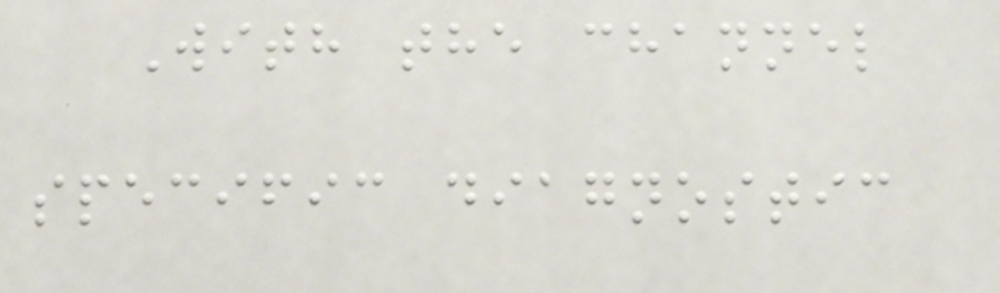With the channel
specific diagnostic
